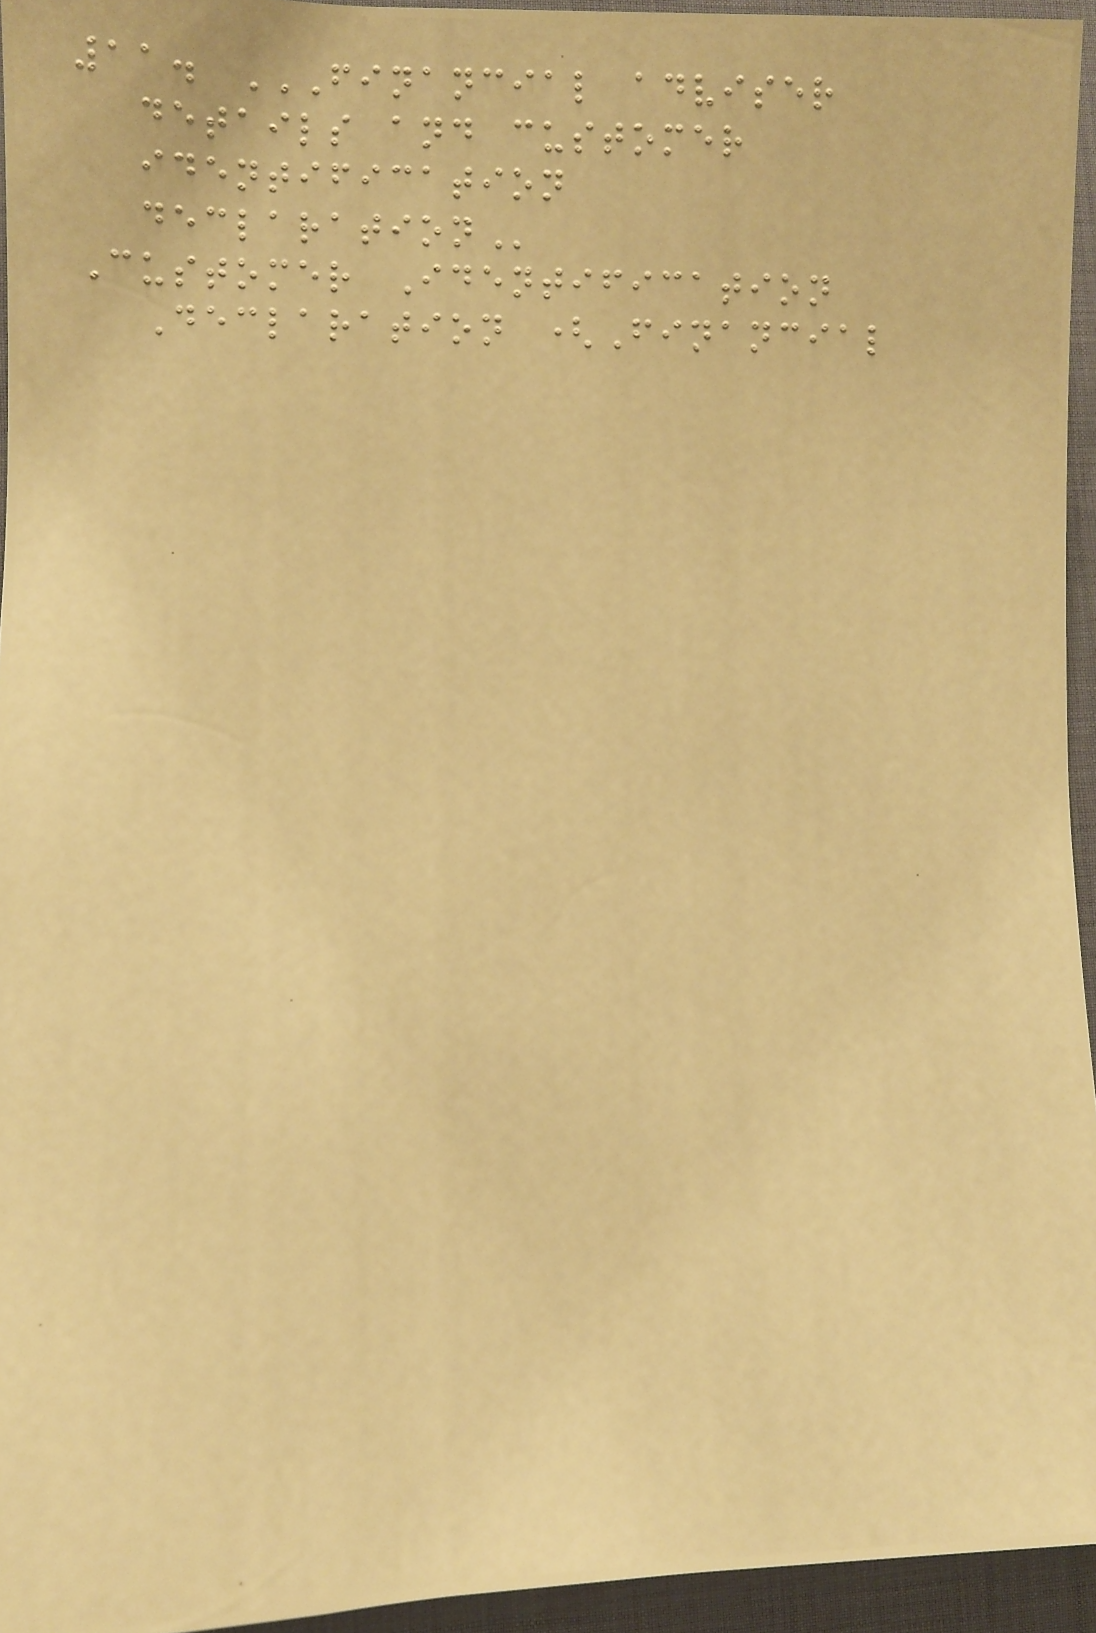11. FINANCIAL ADVISER
DETAILS AND CUSTOMER
IDENTIFICATION
DECLARATION
Customer Identification
Declaration (Financial
